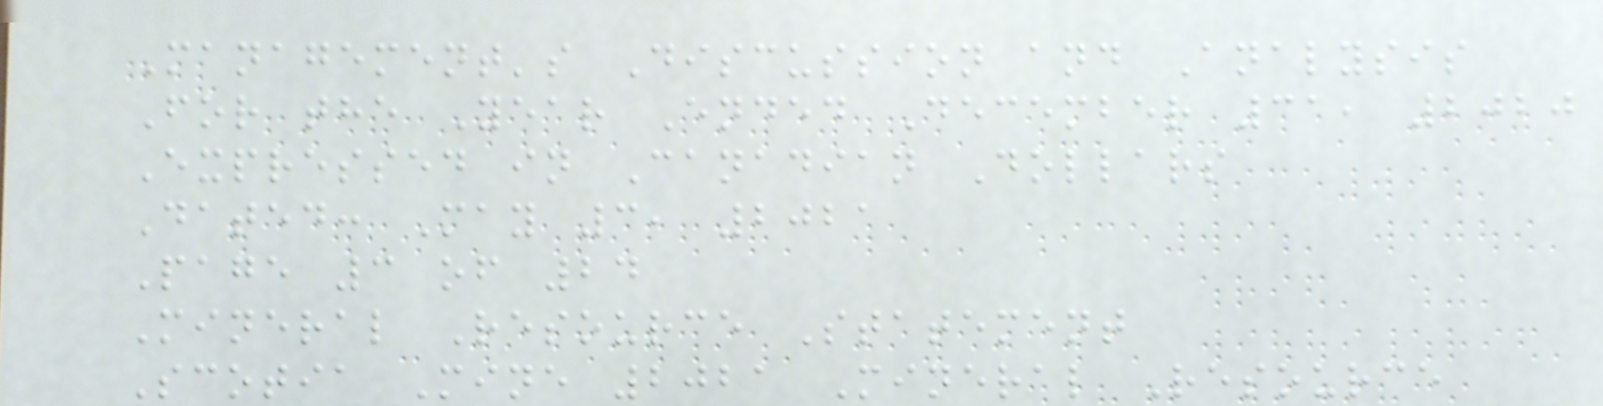Management's Discussion and Analysis
For the Year Ended December 31, 2020
Expressed in Canadian Dollars
Dated: May 3, 2021
Page 3 of 24
Mineral Resource Statement
Scotia Mine 2021 Mineral Resource
